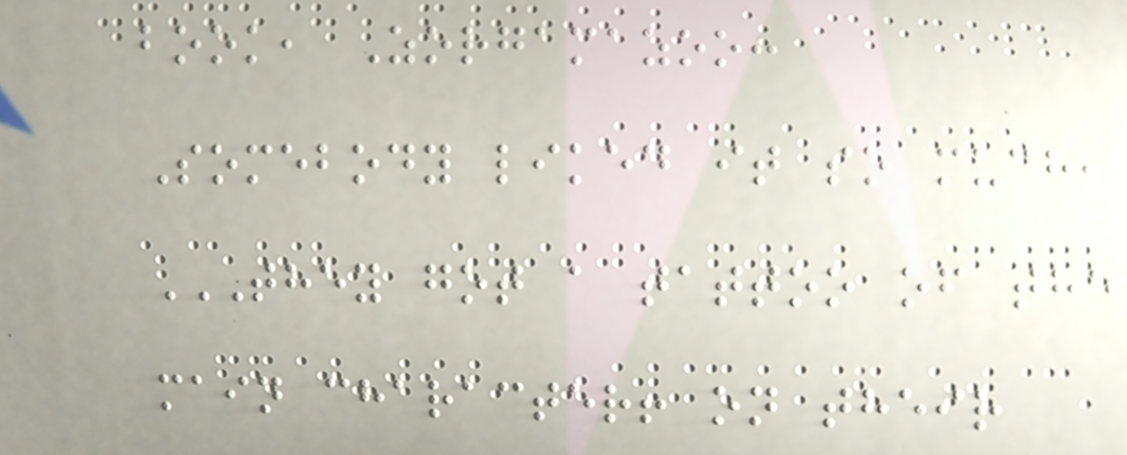book, Zorgamazoo:
Somebody liked it so much,
THEY GOT A TATTOO OF THE
MAIN CHARACTER! ON THEIR
